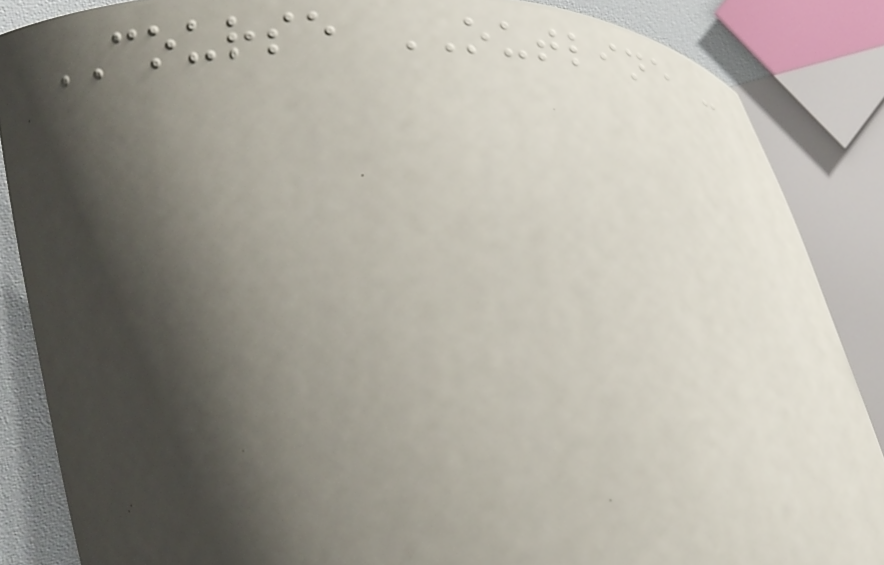COURSE OUTLINE -
